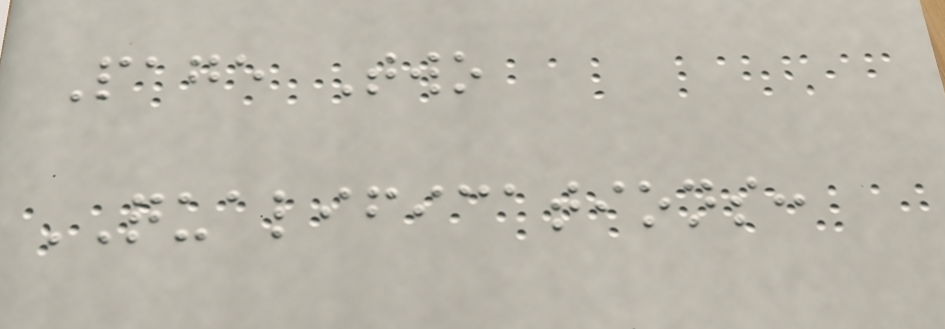Page Two
QUALIFICATIONS:
